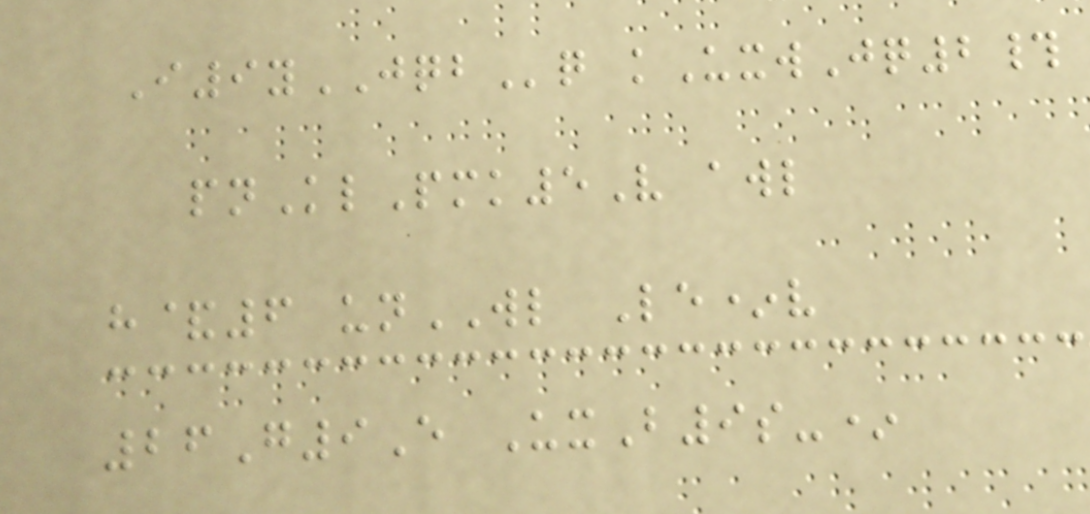I9yJQBq kUxwJq2#
pnKlPmk5V awl
h&6 unWL Le*v
26G9E UxB9s-*
